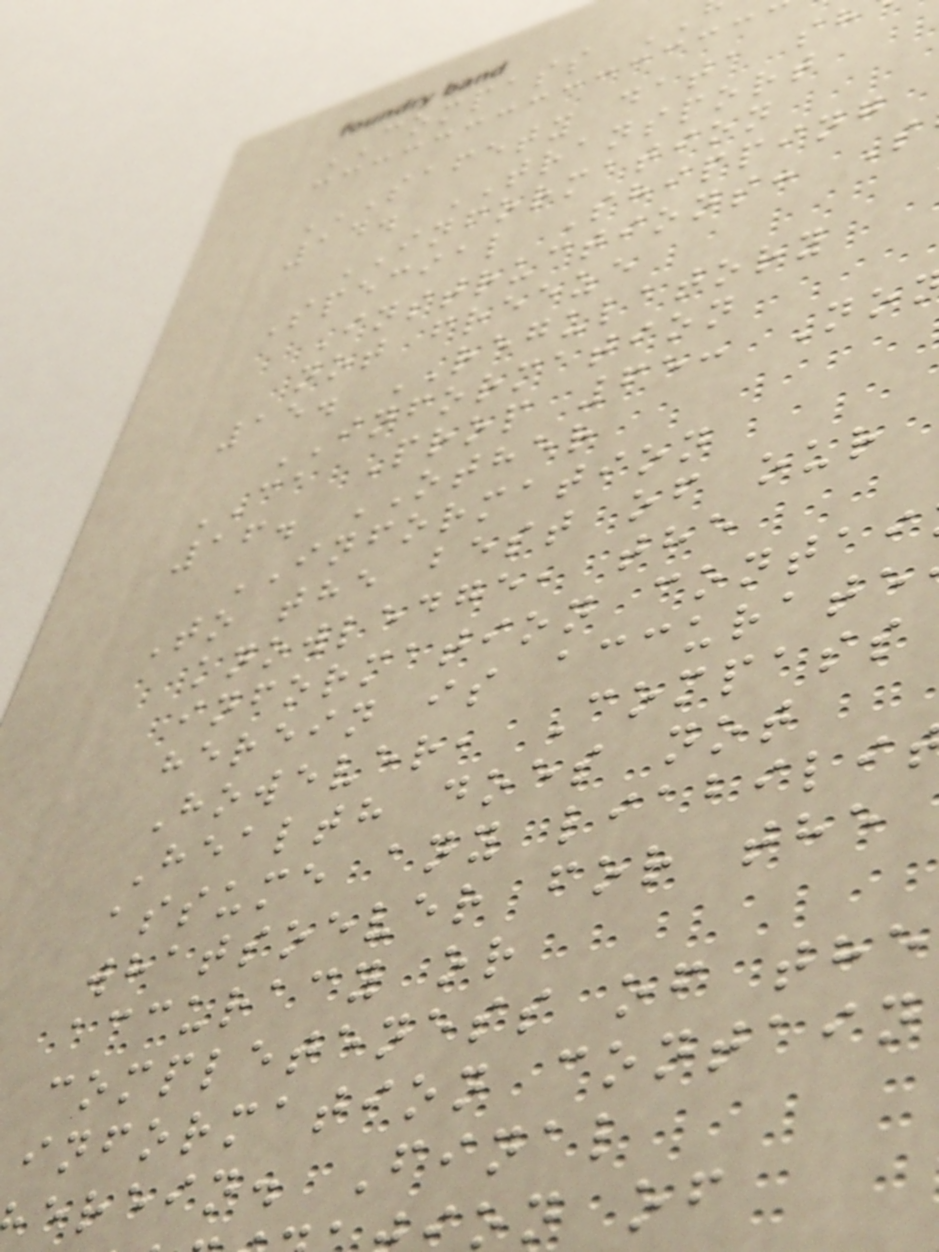COMPASS
14. TRANSPORT
INFORMATION
Special Shipping
Instructions: S
not freeze
15. REGULATORY
INFORMATION
CA Prop 65: No
16. OTHER
INFORMATION
To the best of our
knowledge, the
information contai
herein is accurate
However, Compass
Health does not
assume any liabili
whatsoever for the
accuracy or
completeness of the
information contain
erein. Final
on of
